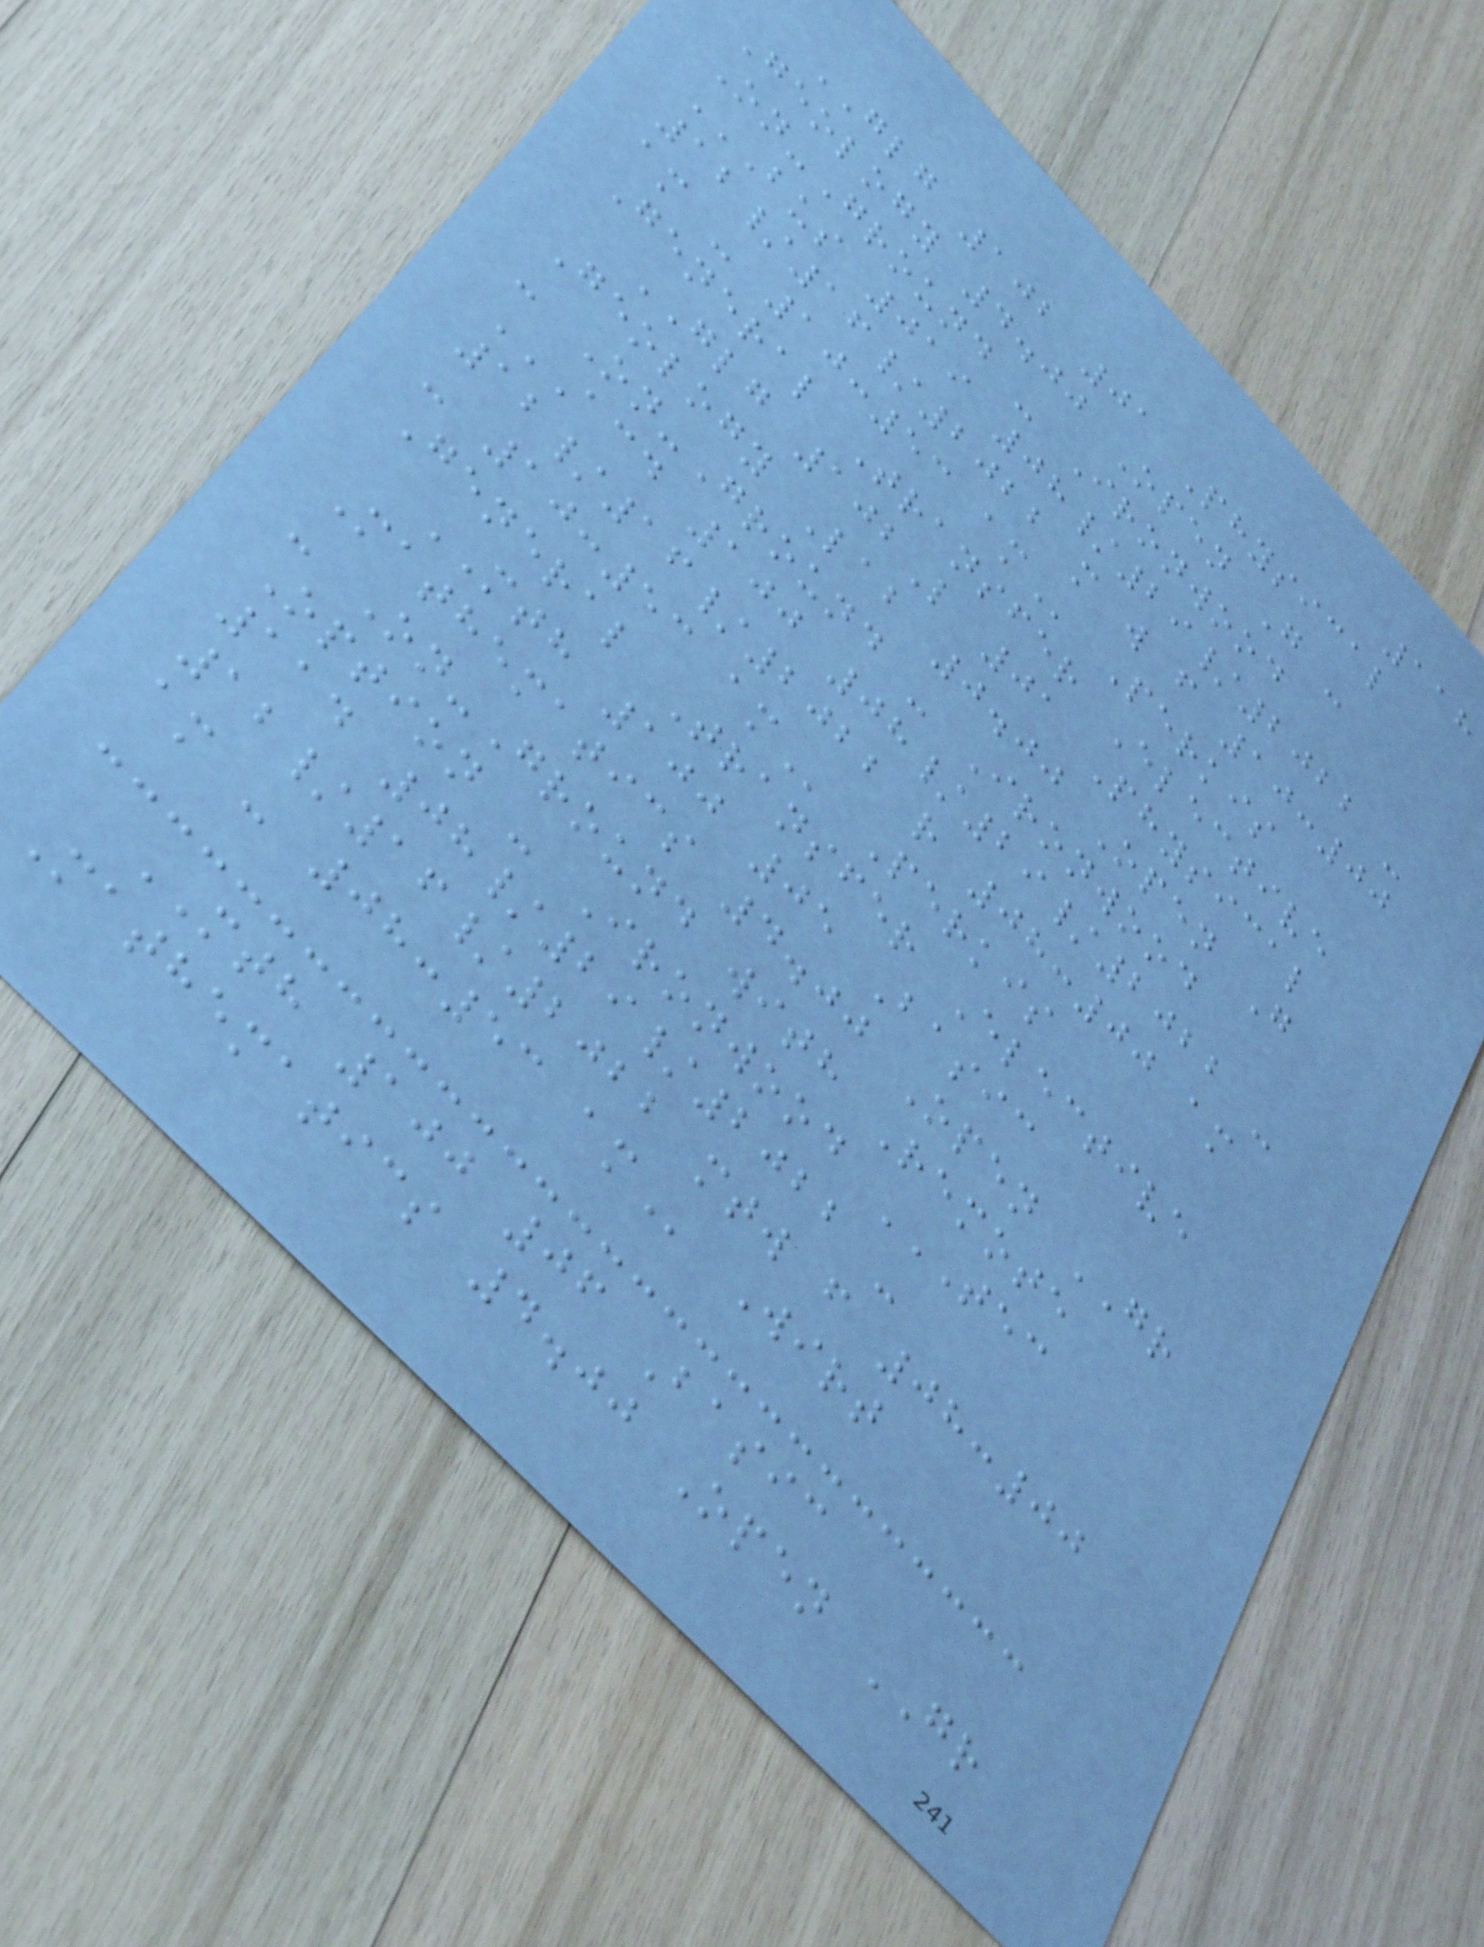118
GLG 102 01 Physical
Geology 4.00 Open G -
On-Ground - Ironwood
BUS 019 08/29/2022 -
12/16/2022 M W F 10:00
AM - 10:53 AM Perkis
General Transfer Elective
GLG 102L 01 Physical
Geology Lab 0.00 Open G
- On-Ground - Ironwood
ACD 100 08/29/2022 -
12/16/2022 R 08:00 AM
- 10:53 AM Perkis
General Transfer Elective
MTH 100 05 Basic
Mathematics 4.00 Open GR
- On-Ground with Remote
Option - Ironwood TEC
114 08/29/2022 -
12/16/2022 MTW F 08:00
AM - 08:53 AM Wirt
MTH 100 06 Basic
Mathematics 4.00 Open GR
